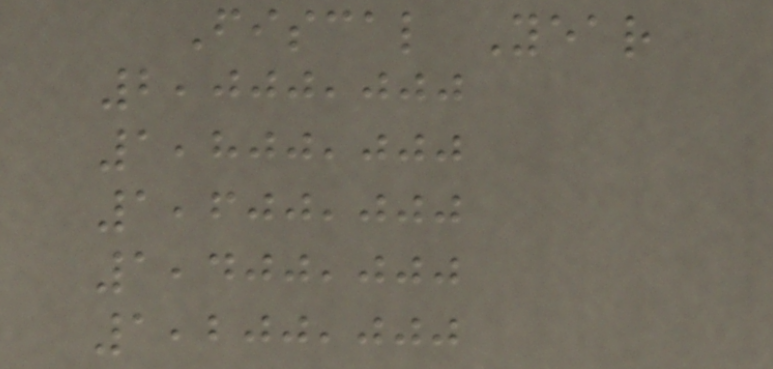Fiscal Year
2,000,000
1,800,000
1,600,000
1,400,000
1,200,000
